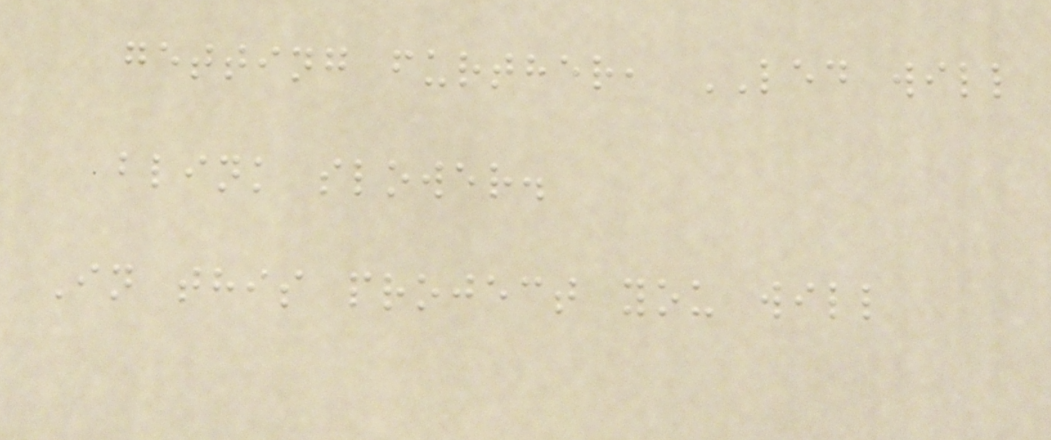getting further, LED will
blink slower.
In this project you will
